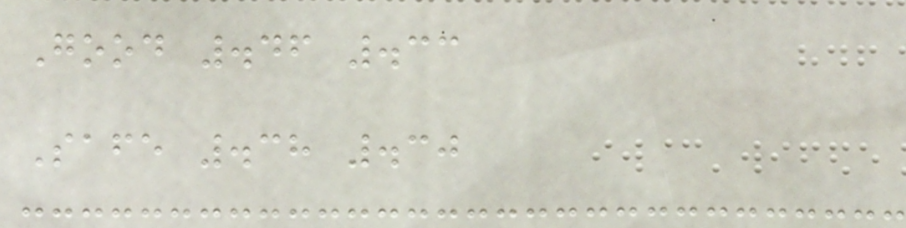Good .46 .33
Safe .38 .30
